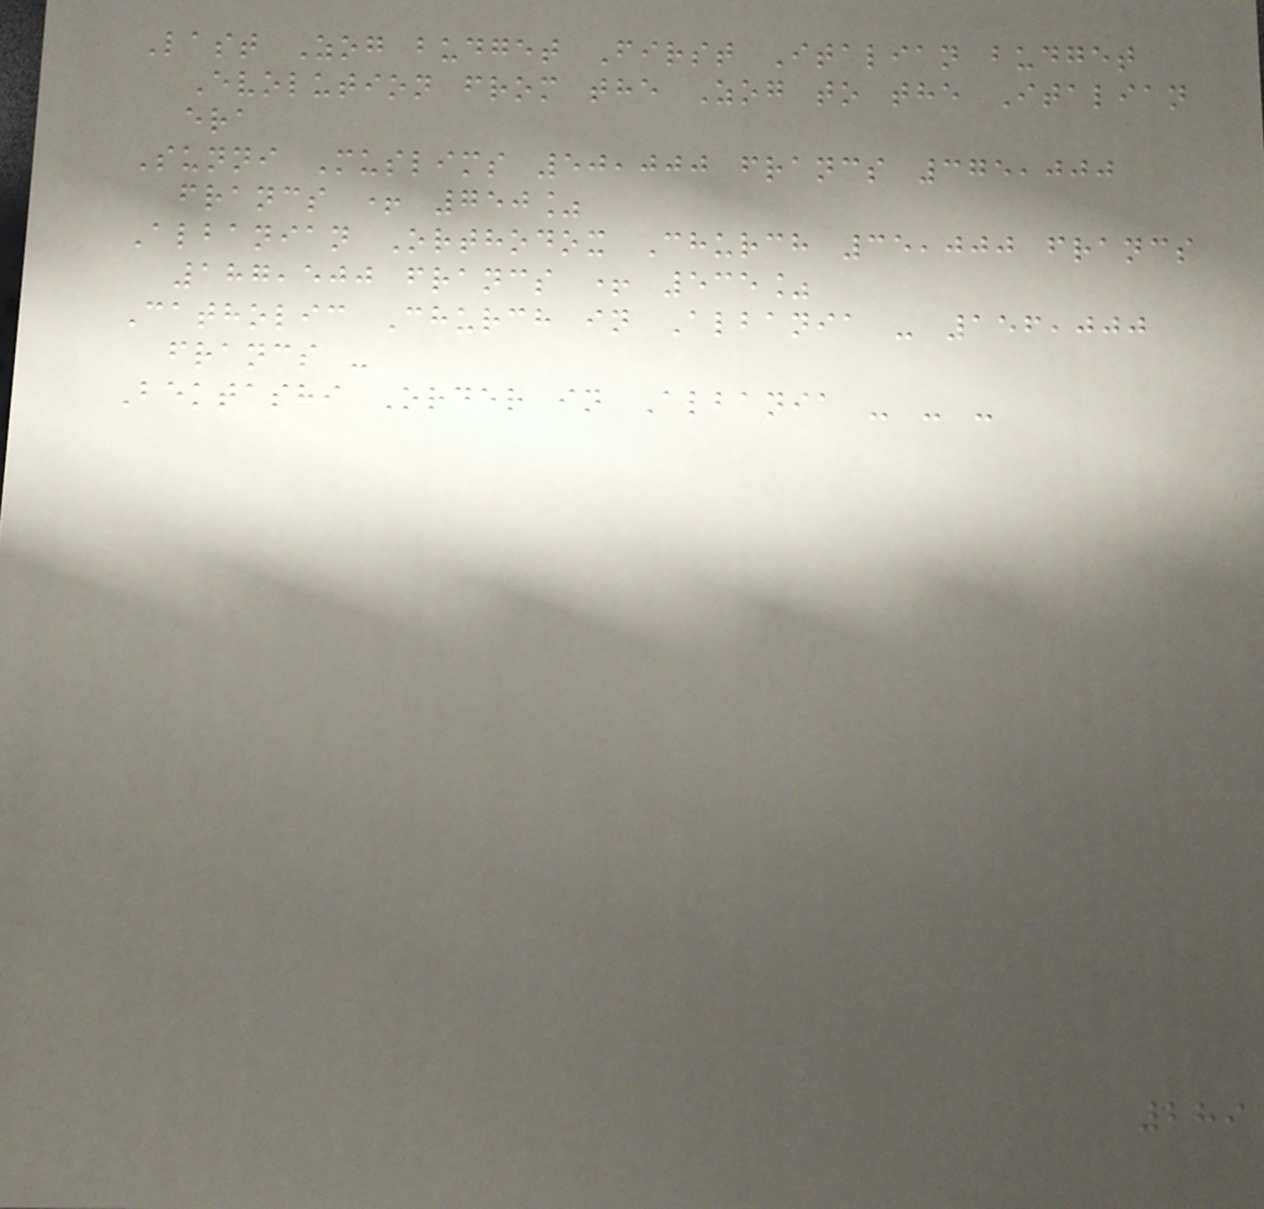Last Zog budget First Italian budget
Evolution from the Zog to the Italian
era
Sunni Muslims 50,000 francs 375,000
francs + 750%
Albanian Orthodox Church 35,000 francs
187,500 francs + 535%
Catholic Church in Albania - 156,000
francs -
Bektashi Order in Albania - - -
289
